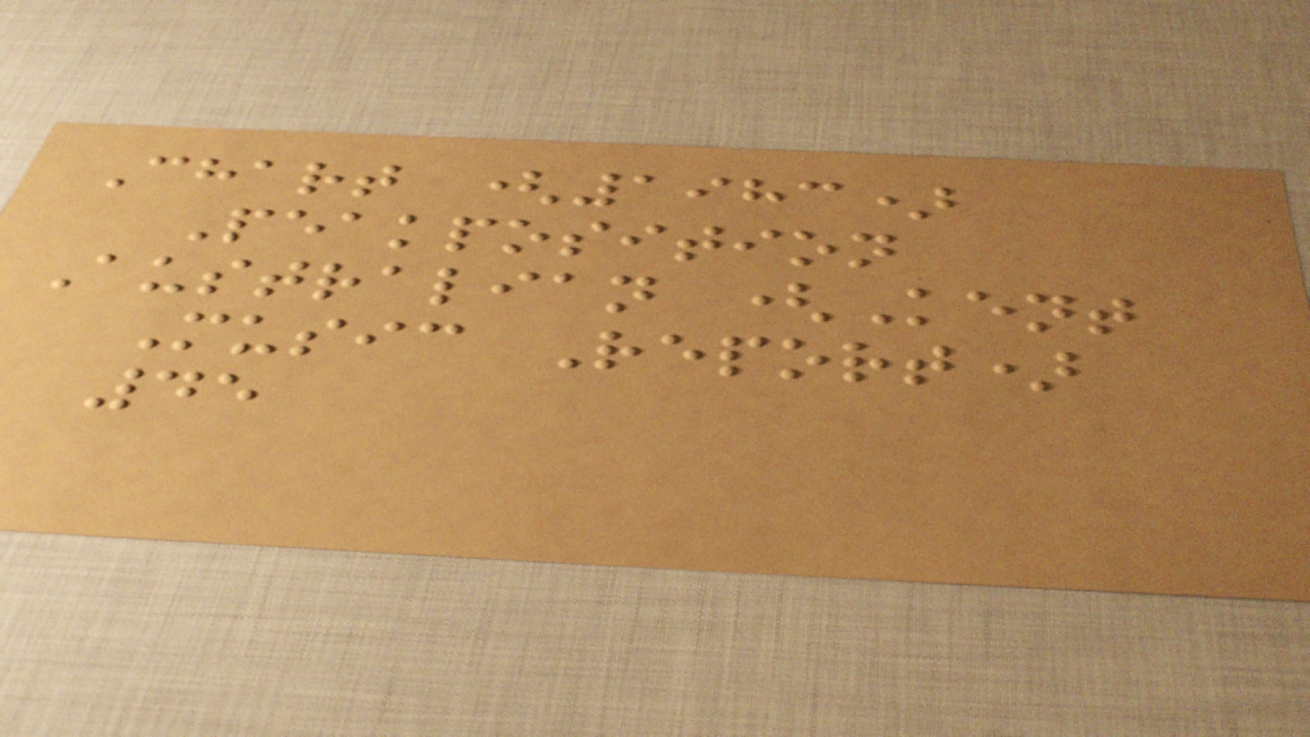Chart (1983)
Peakposition
Australian (Kent
Music Report)
45
